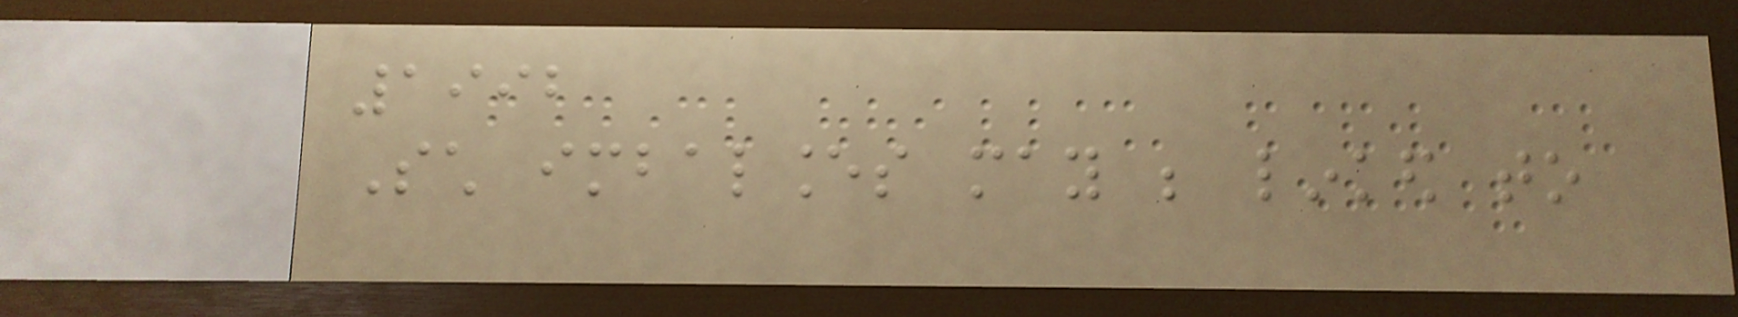1992
Such imbalances may be linked to
